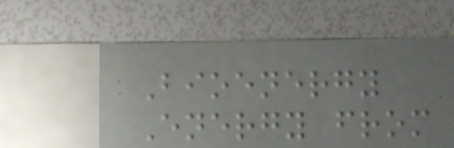Bioenergy
Energy from
